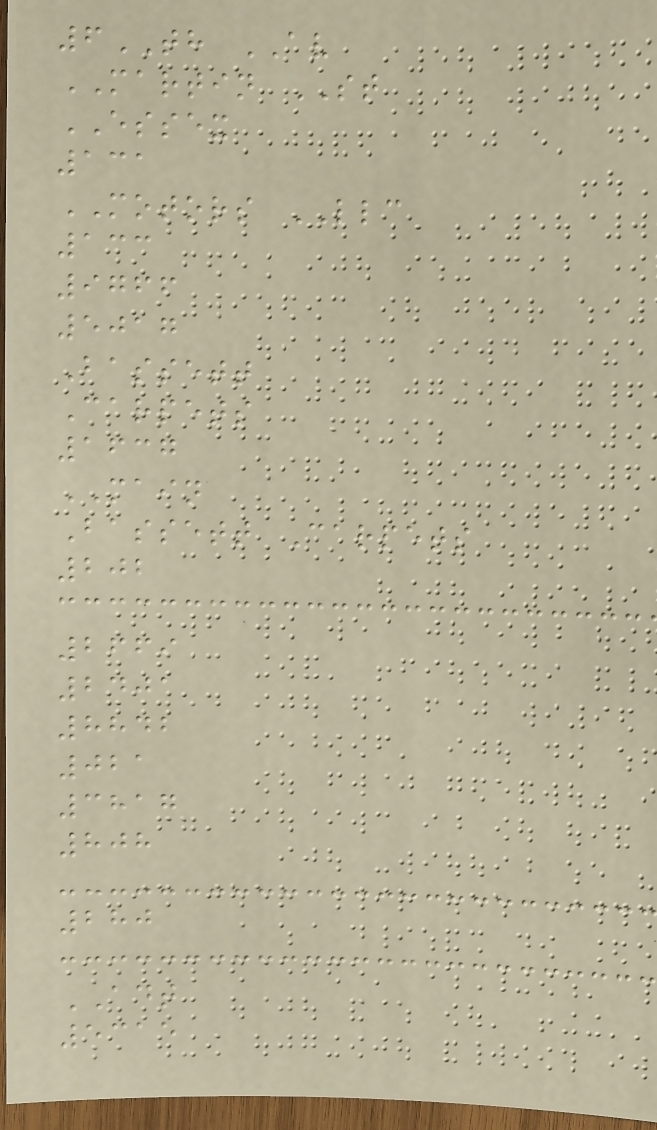6TH AV
MARTIN ST
ESSEX
131
MOTORS LLC
133
9766
5017
Bassett
Carpets
1637
MAIN
Bassett Carpets
202
2669
2401
8842
021
3817
808
280
ADT
5315
